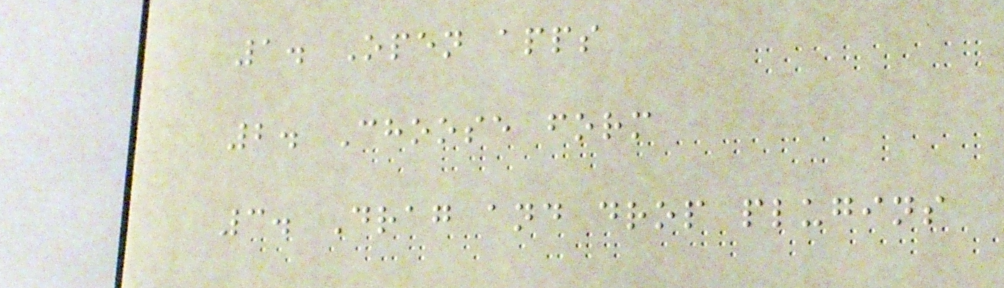1. Open apps
2. Choose form
3. Drag and drop plugins
